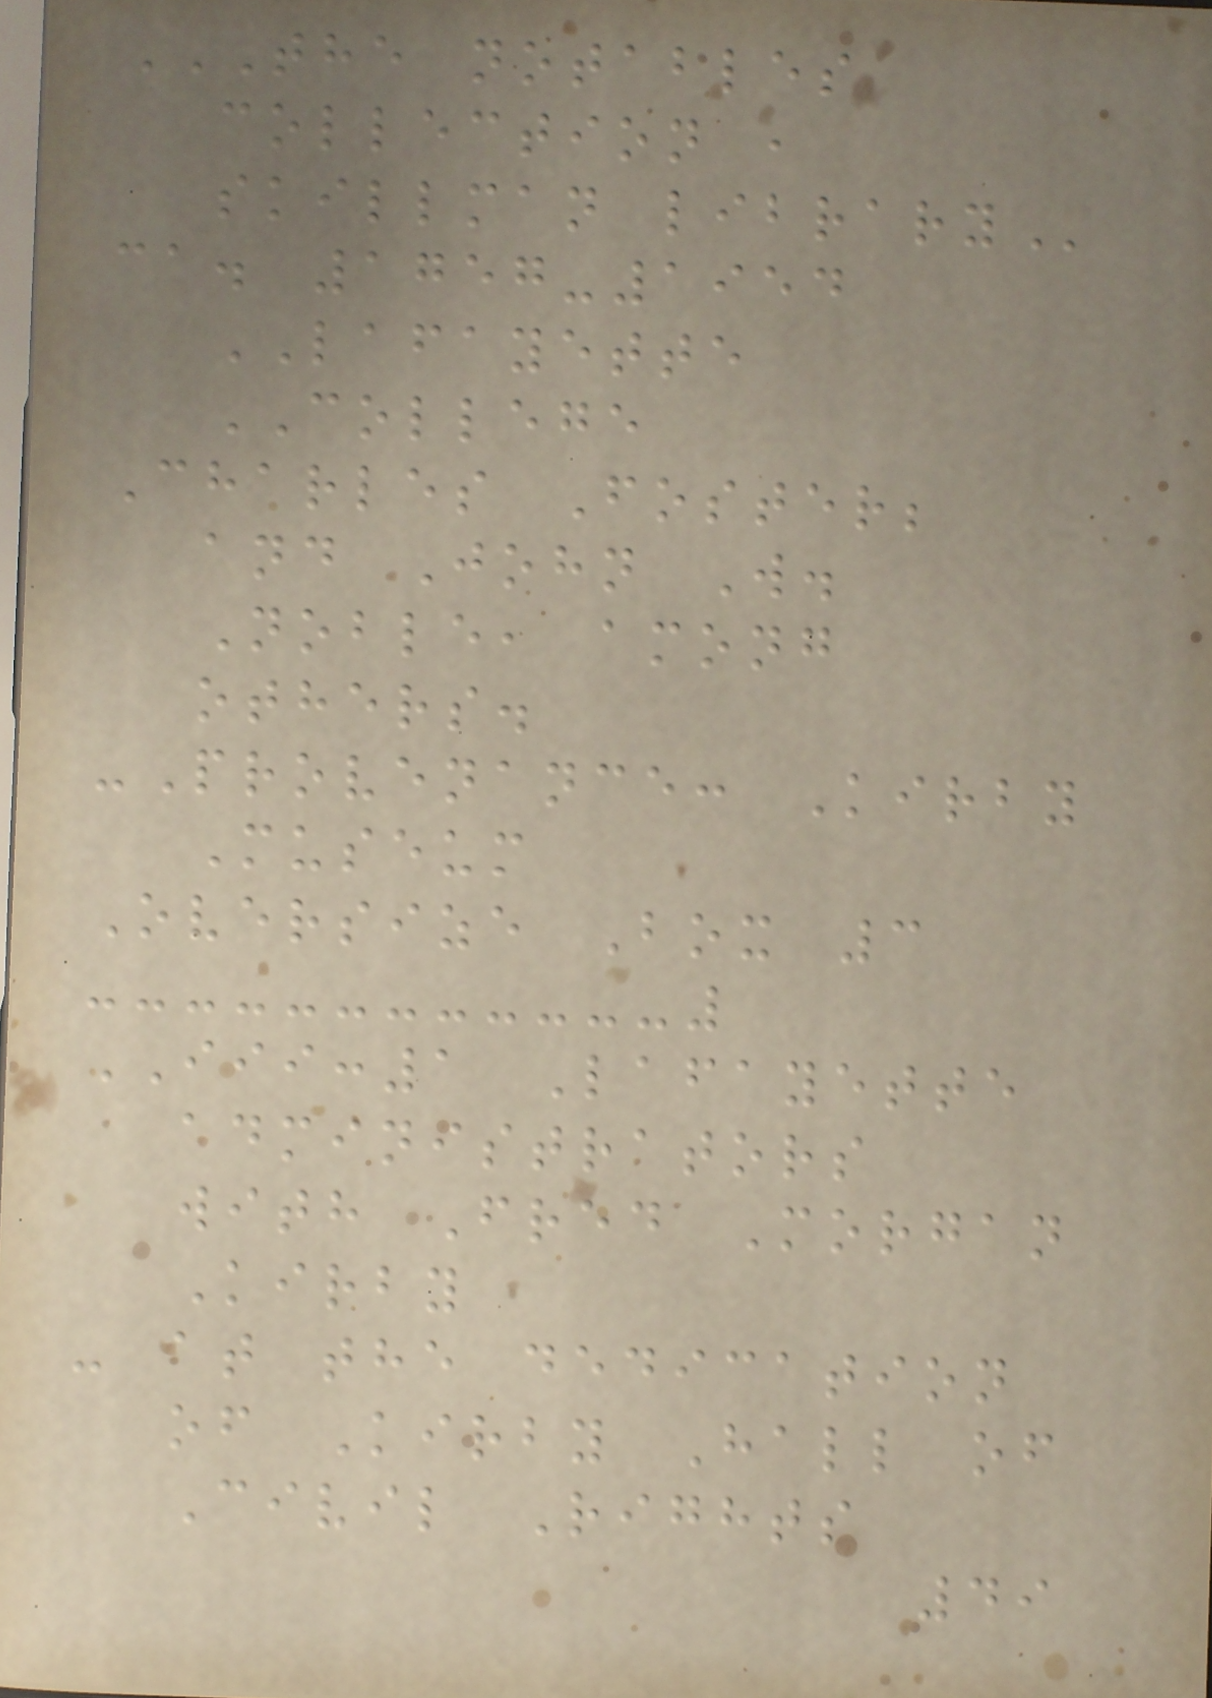THE NOTABLES
COLLECTION ,
SKILLMAN LIBRARY
ca. 1757-1954
LAFAYETTE
COLLEGE
Charles Foster;
and John W.
Noble, among
others.
-Provenance: Kirby
Museum
Oversize Box 3
III:1 Lafayette
administrators
with Fred Morgan
Kirby
- at the dedication
of Kirby Hall of
Civil Rights
49
